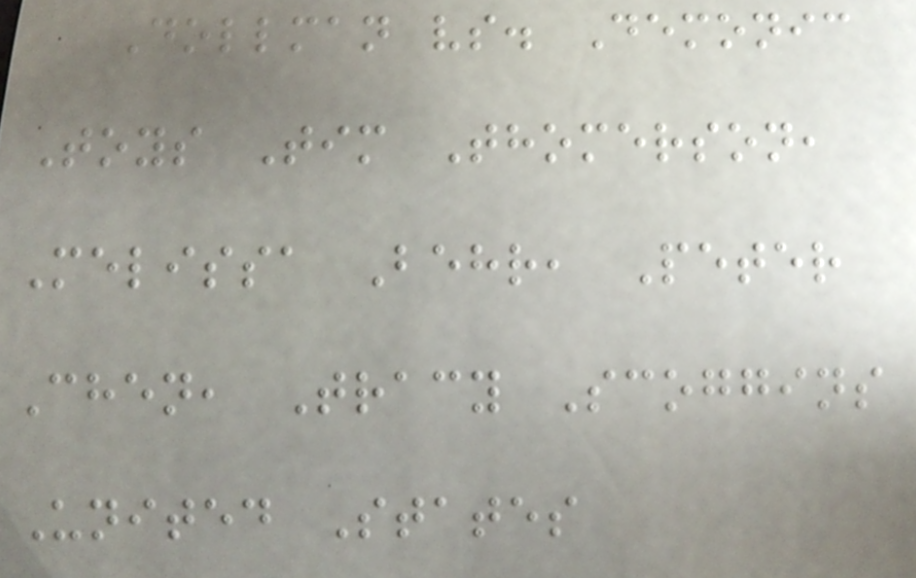Dollman vs. Demonic
Toys Tim Thomerson,
Melissa Behr, Peter
Chen, Tracy Scoggins
United States
